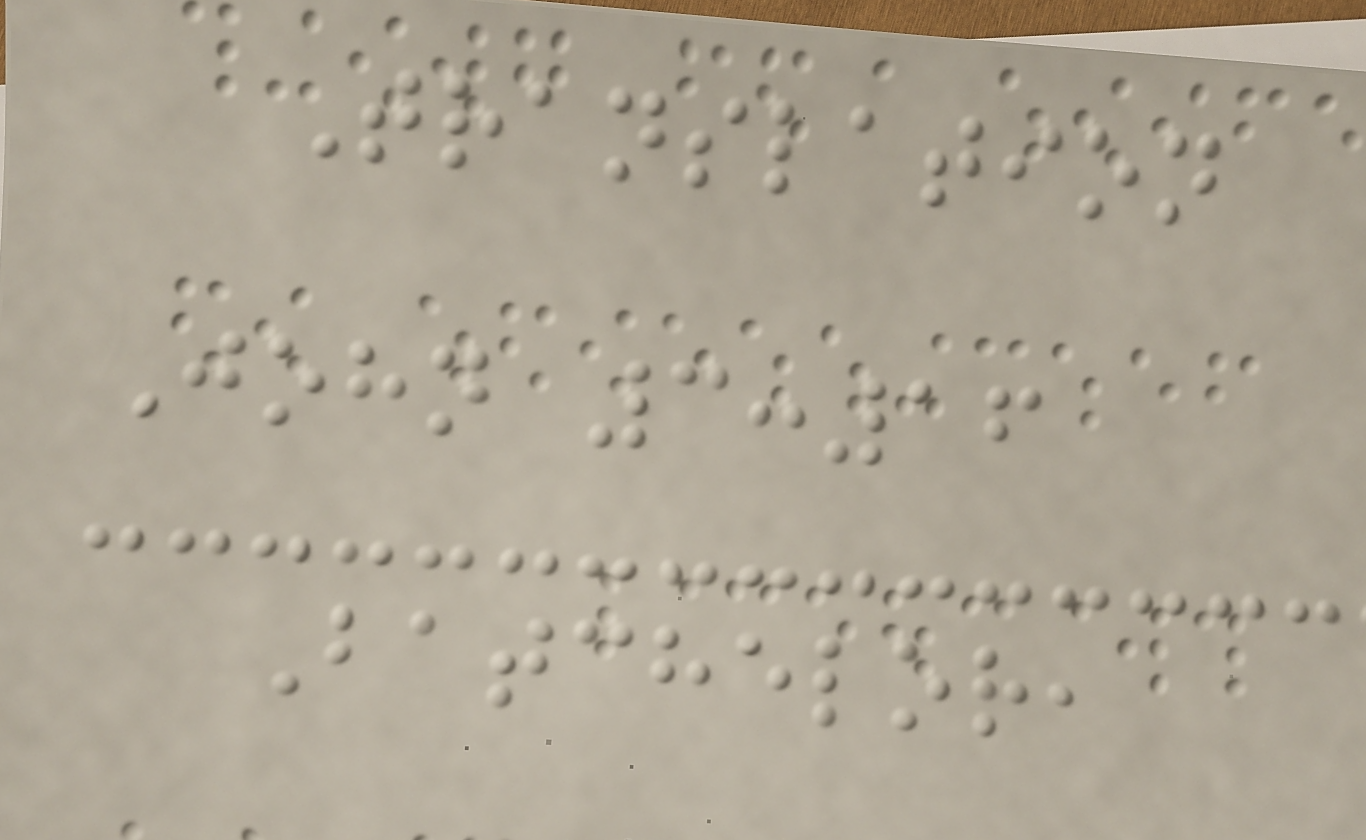Translation
John 3:16
Batchelor,
